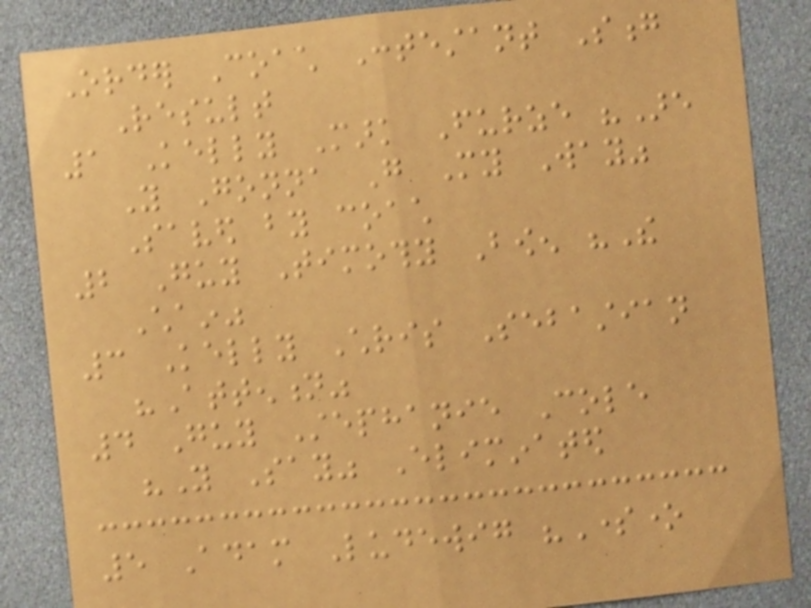Order Coach Contestant Song
Result
1 Kelly Mark Furze "Are
You Gonna Go My Way"
Saved by coach
2 Guy Timothy Bowen "The
Chain"
3 Kelly Chris Sebastian
"Attention"
4 Guy Stephanie Cole
"You Say" Eliminated
5 Adam Ludewig "Someone
